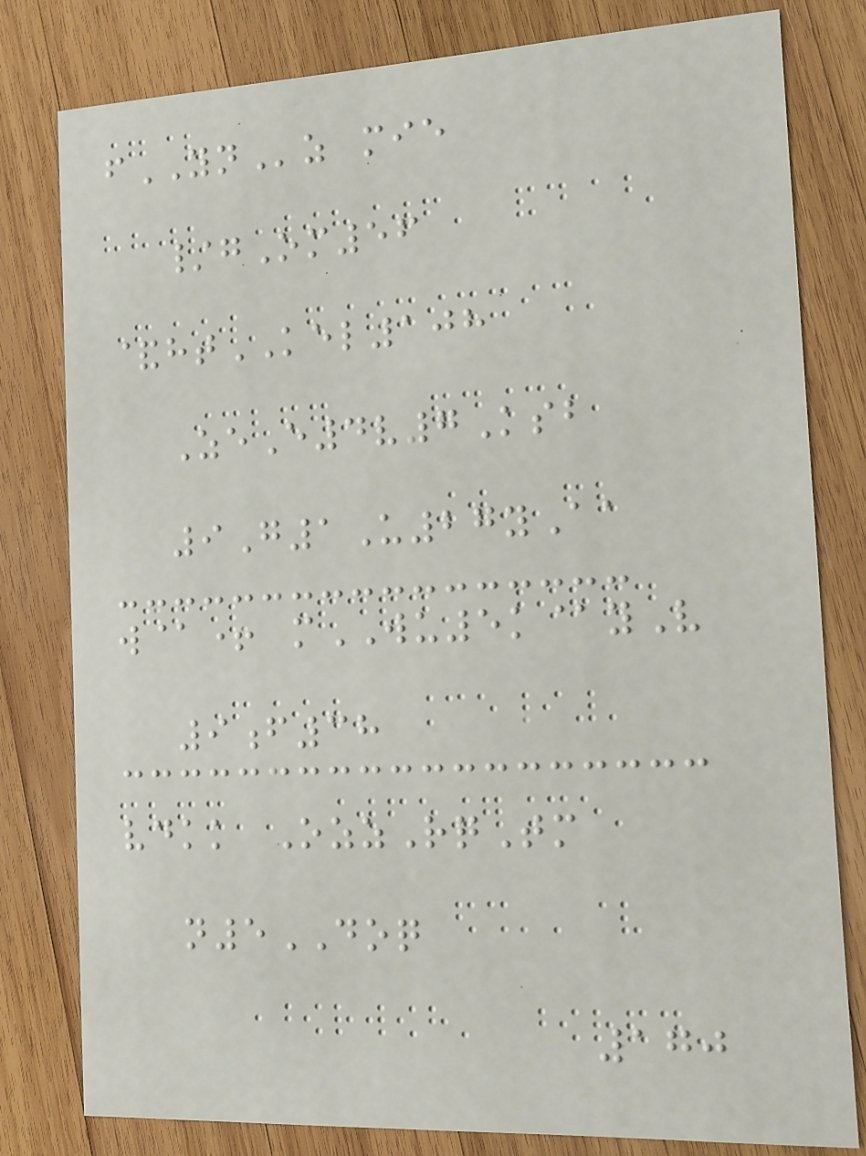fYNz mie
/gOm56
&htKEL108
ZeE4v7Ksb
9G1U27yAa
w@+ mWU5k@yV
9f38
vdkk OzzRqTm
n5DOQ
170
